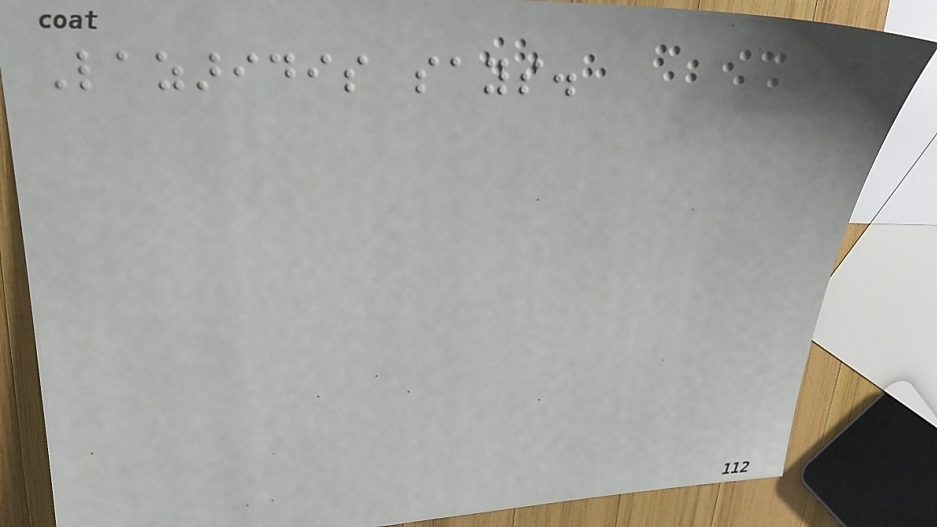Lazaridis says.
